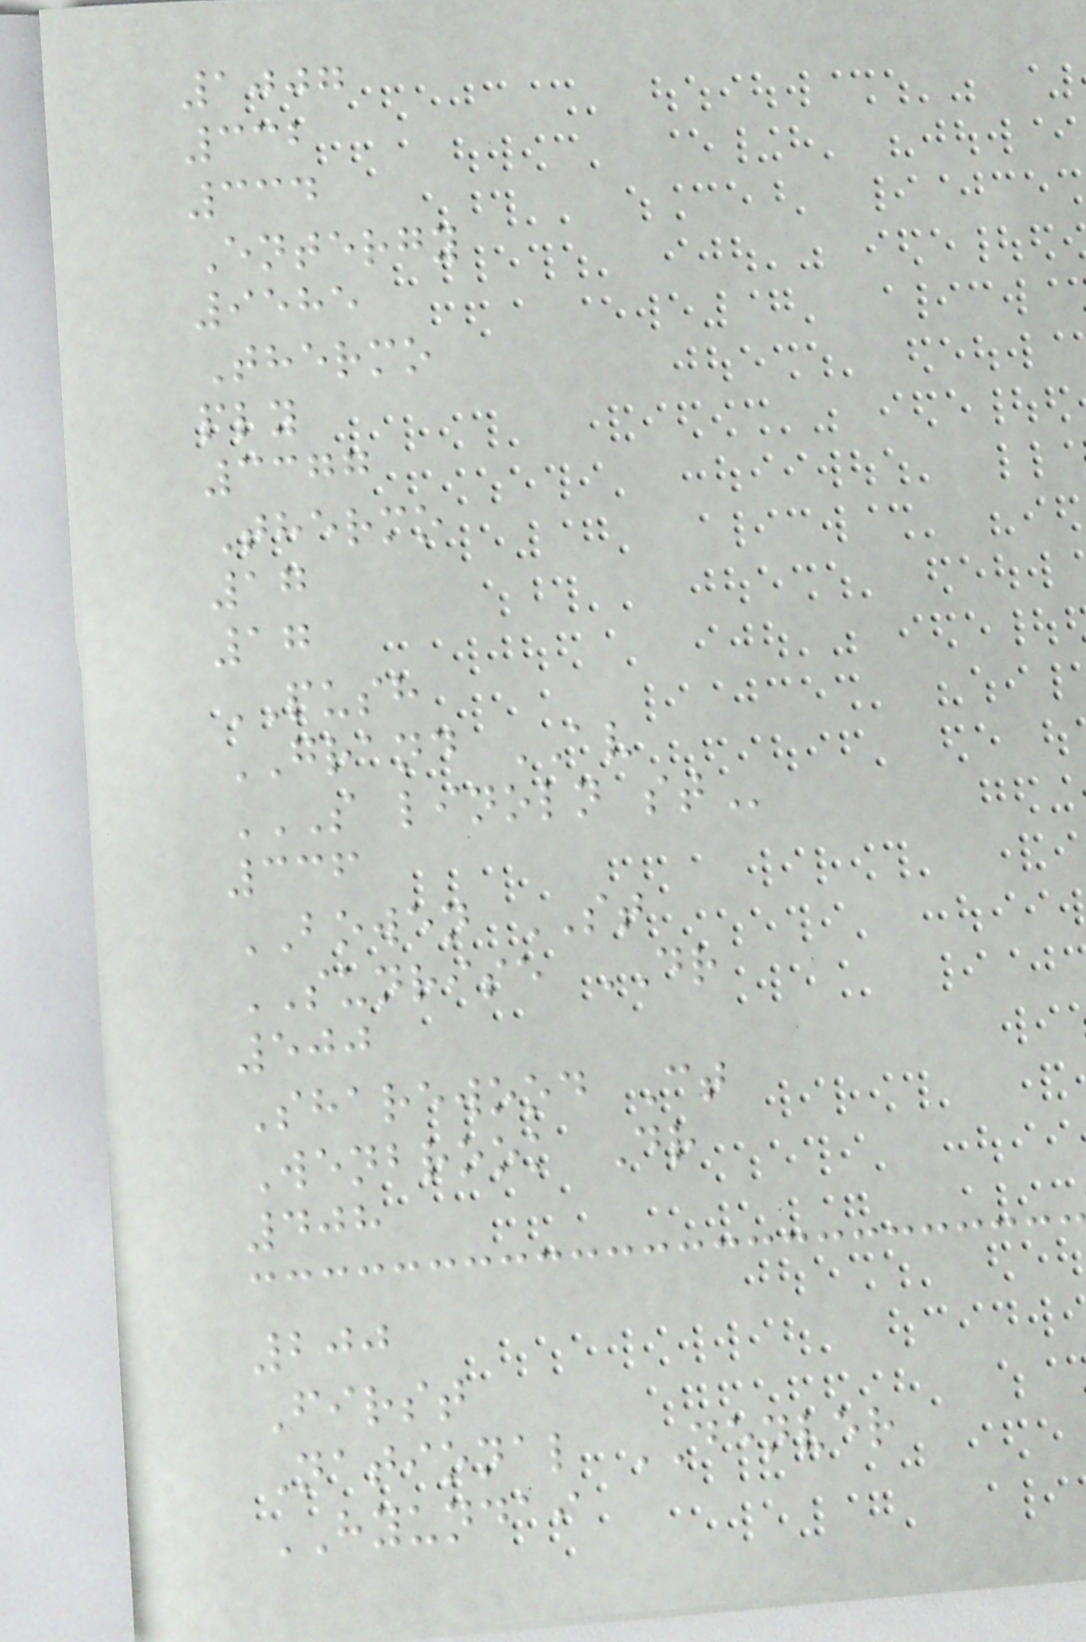1007
332
334
Entergy
9585
Thermo
ply
3377
Thermo
17
17
PUSH
GRAND AV
S LINOLN ST
336
BOWEN ST
SUNRISE DR
500
Sharewood Ct
Wenbrook Dr
408
200
First
National DENVER
HYUNDAI
